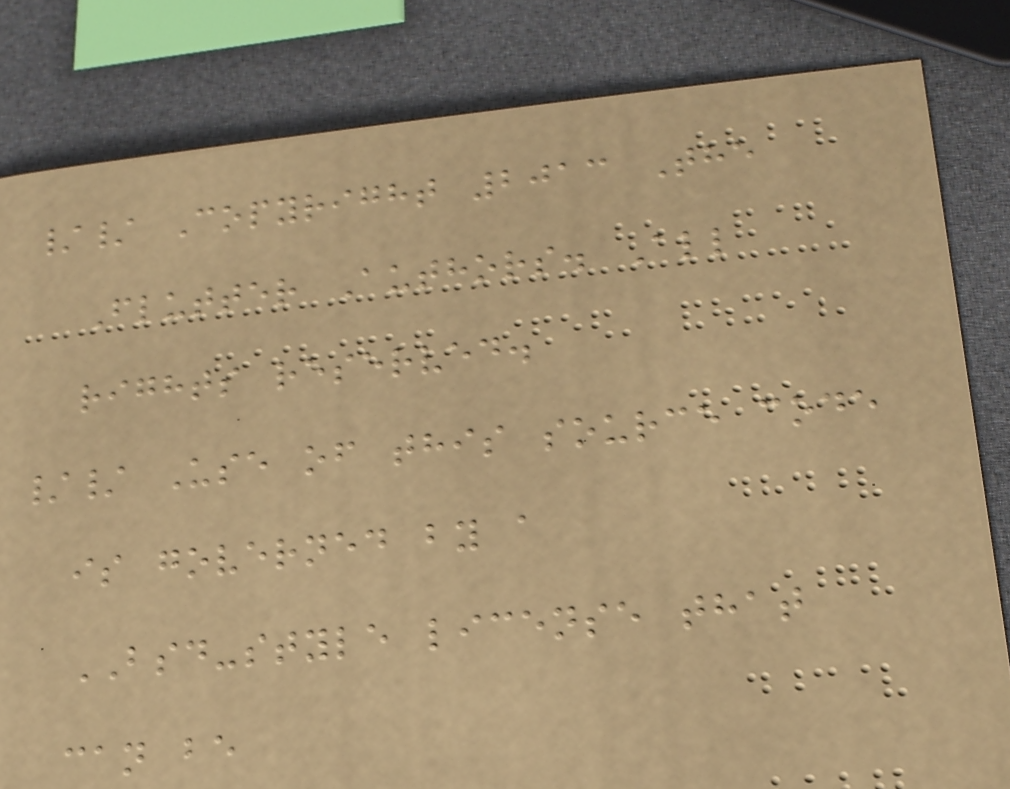// Copyright 2013 The
Flutter Authors. All
rights reserved.
// Use of this source code
is governed by a
BSD-style license that
can be
